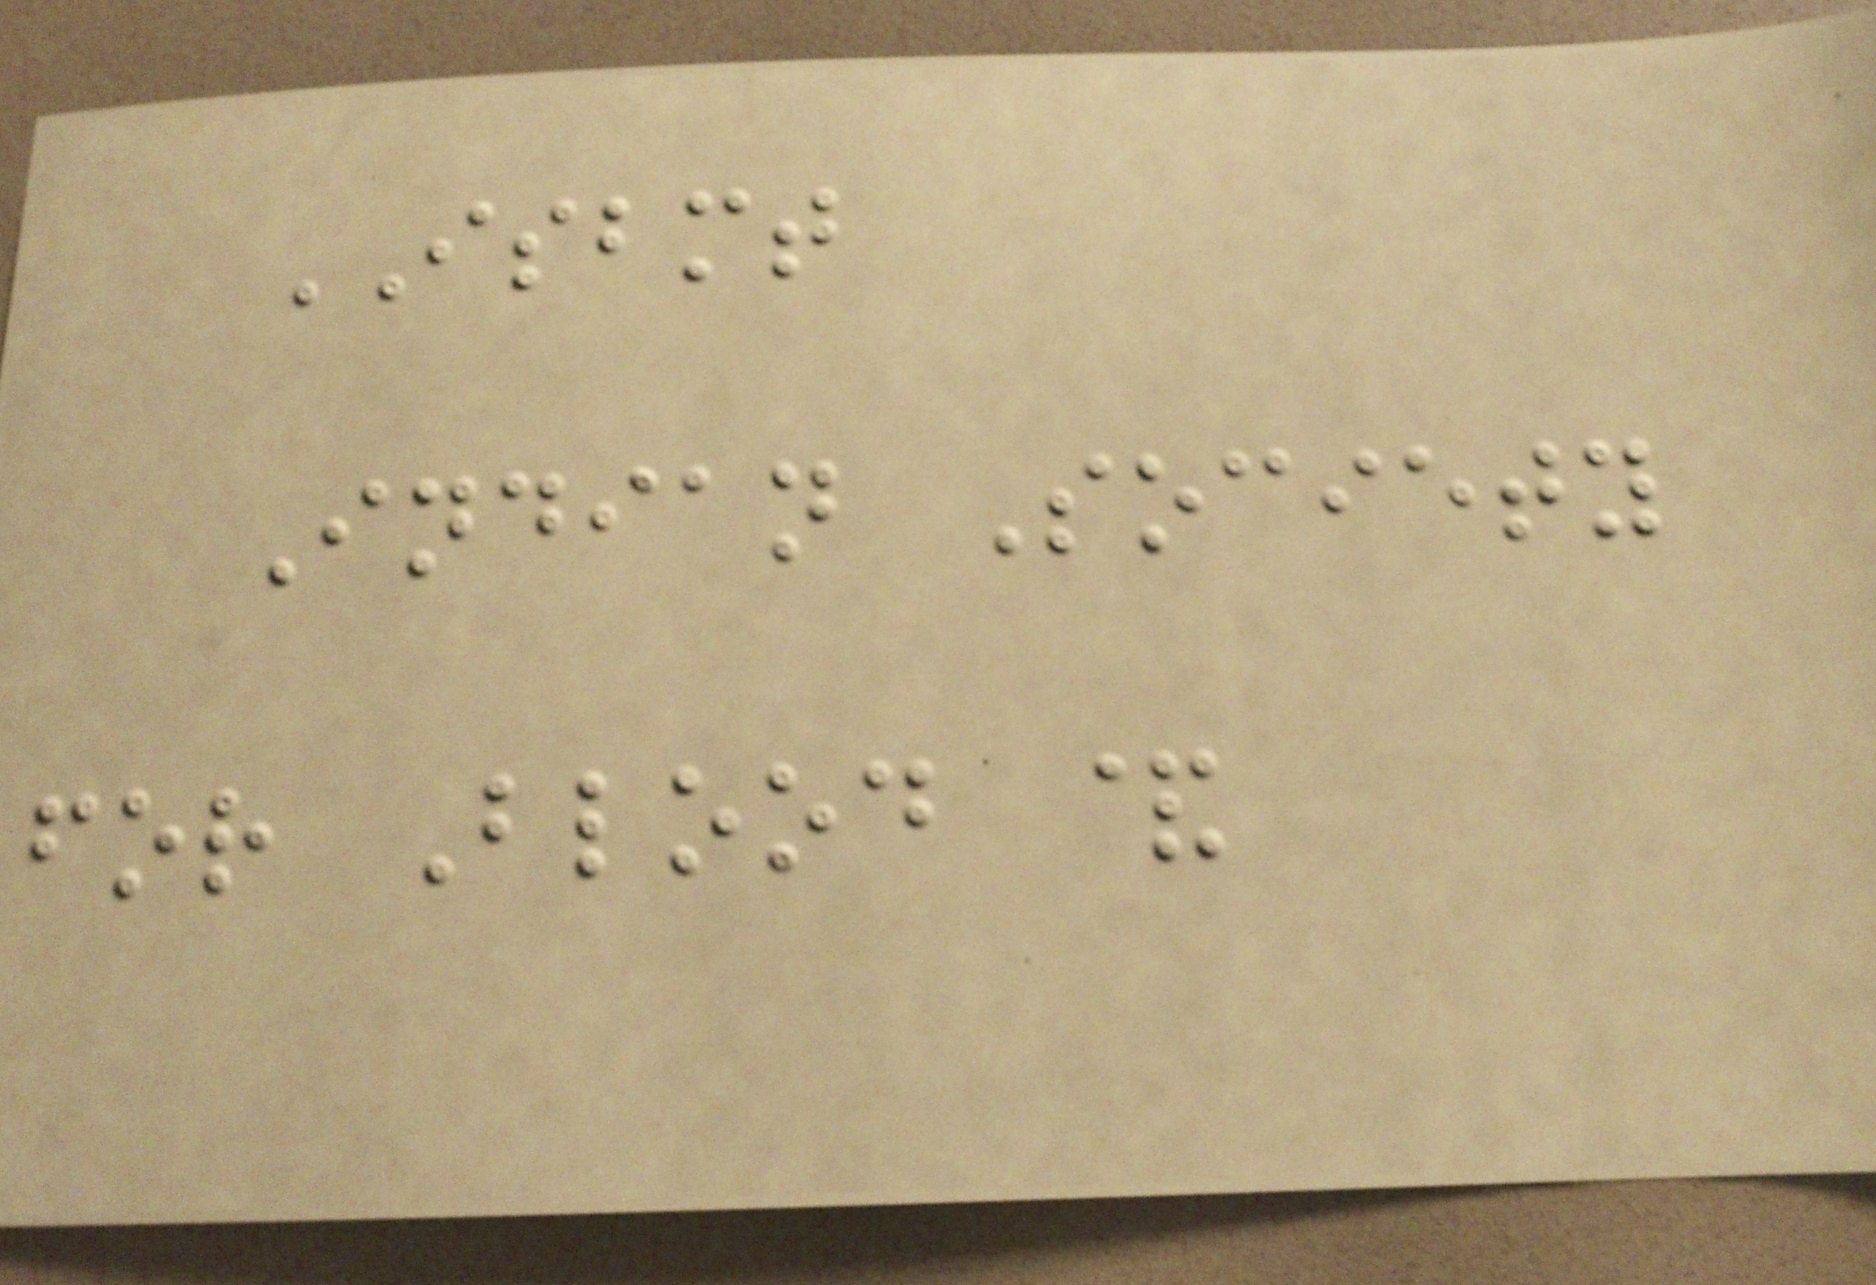ISBMT
Indian Society
for Blood &
